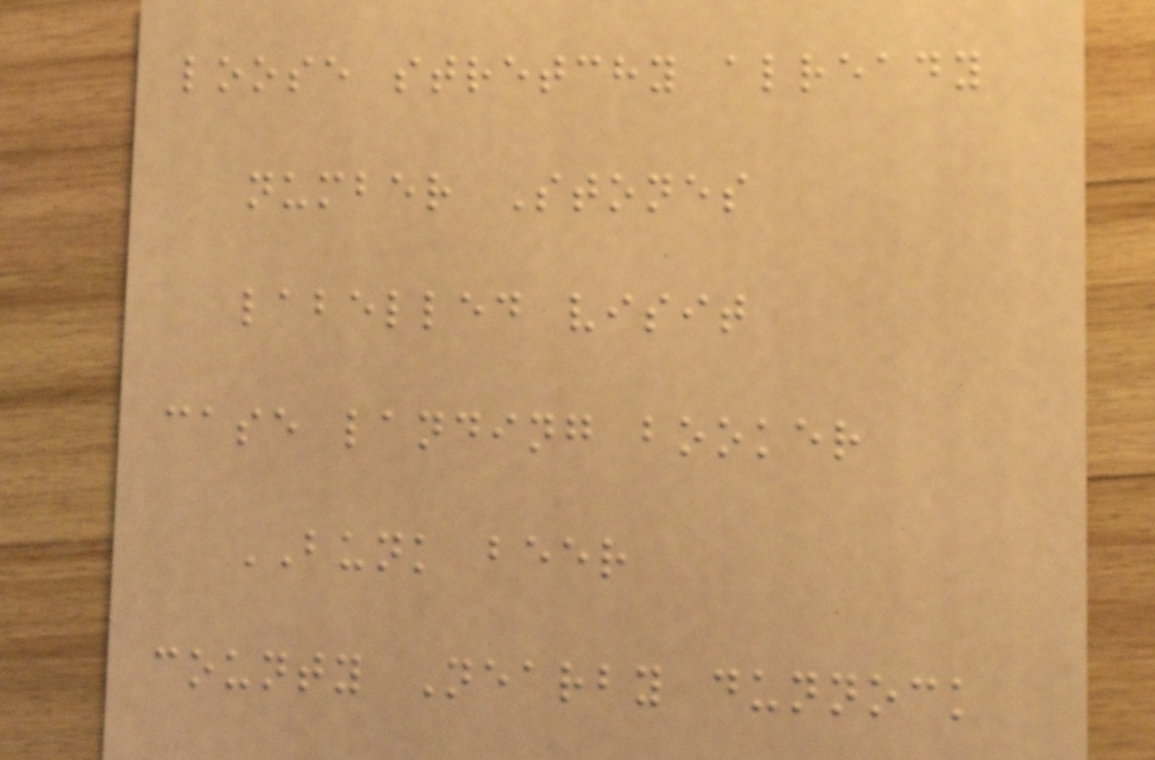loose stretchy already
number Stones
labelled visit
case landing booker
BUNK beer
county Nearby dunnock
